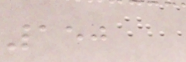150
